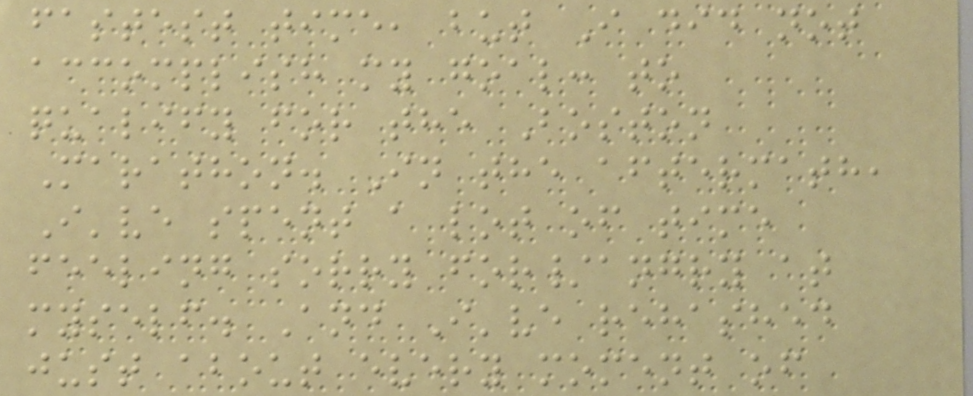fastest time, but I did not
accomplish my goal: to
qualify for the Boston
Marathon. In the aftermath,
I've spent a lot of time
feeling sorry for/angry at
myself. And I've rehashed
just about every moment of
